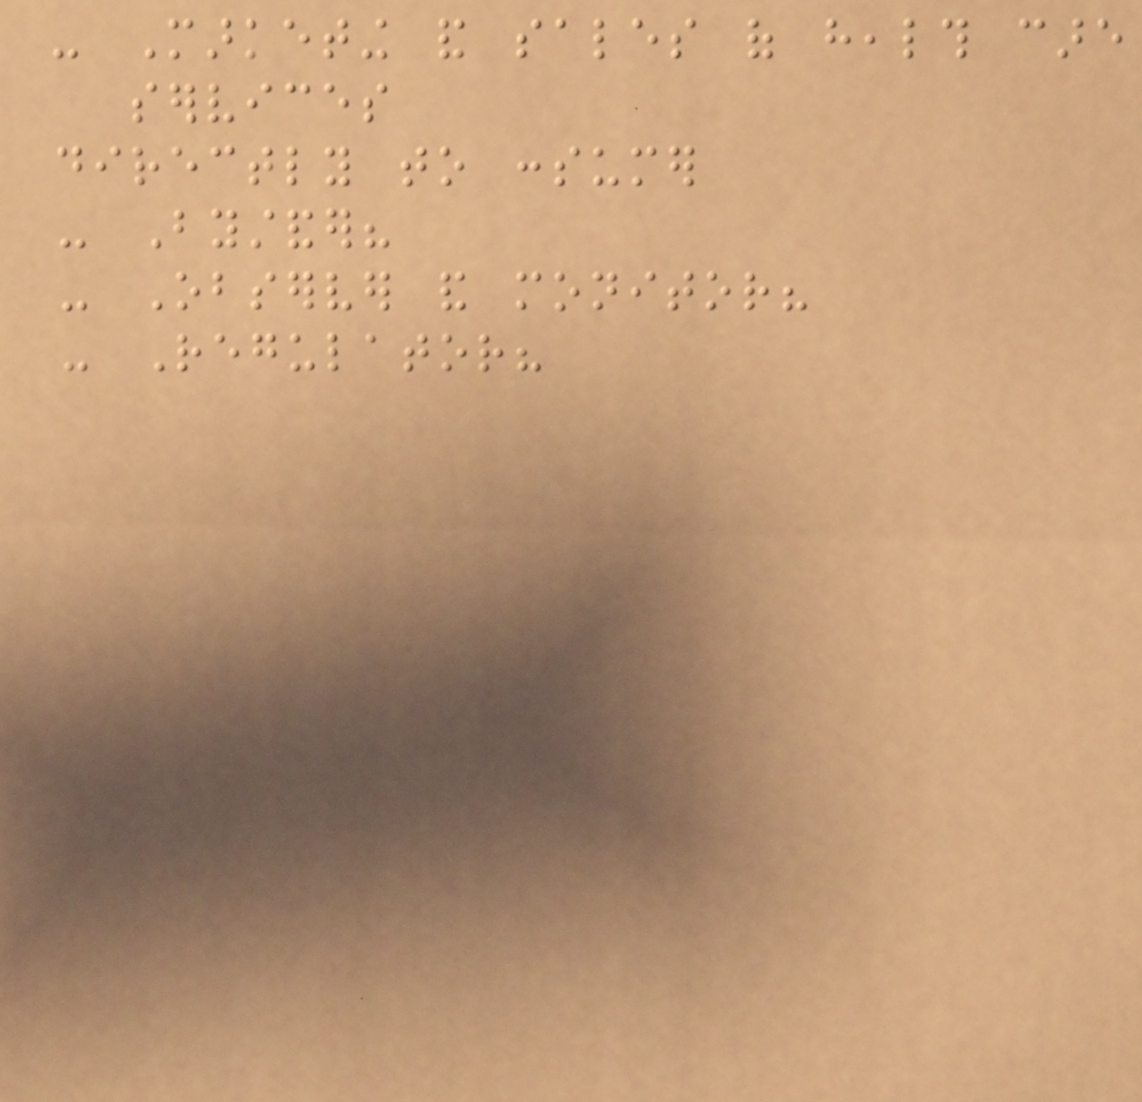- Marketing and sales of health care
services
directly to consumer
- Bystander?
- Observer and monitor?
- Regulator?
